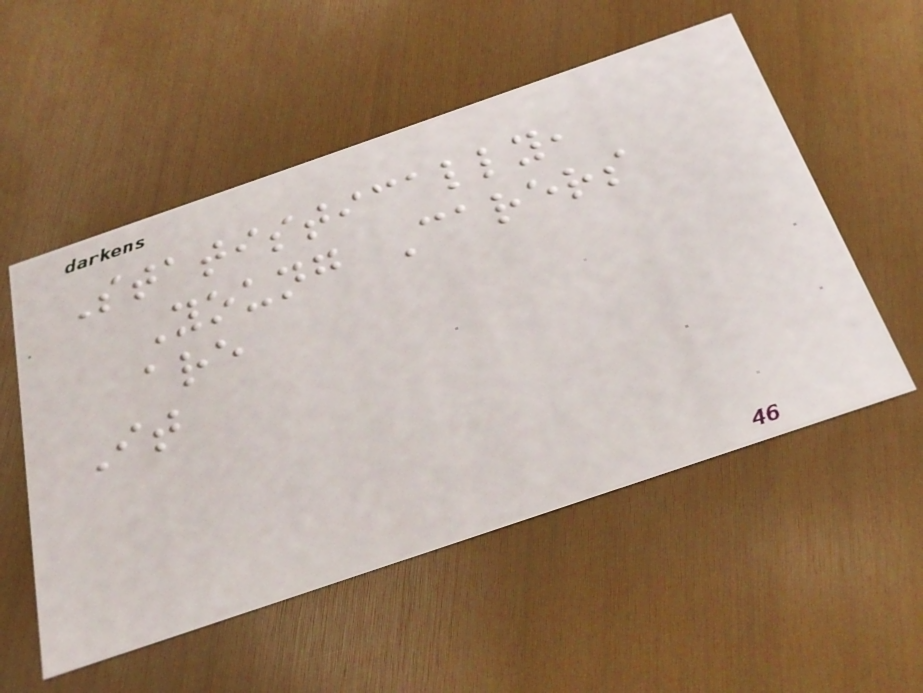Statistically,
Young Carers
are
It
